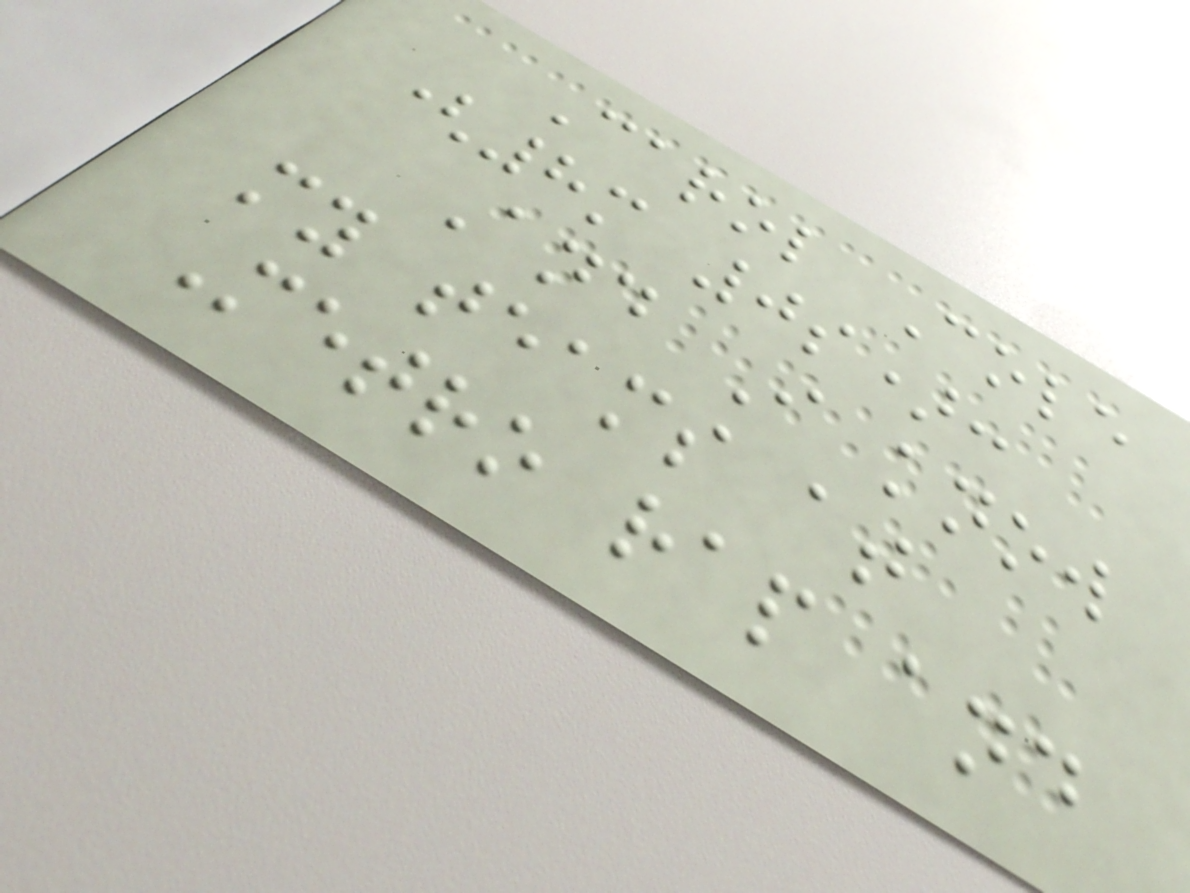Carol Cole
(8m 0s):
And I know
my teams at
Metro rap and
